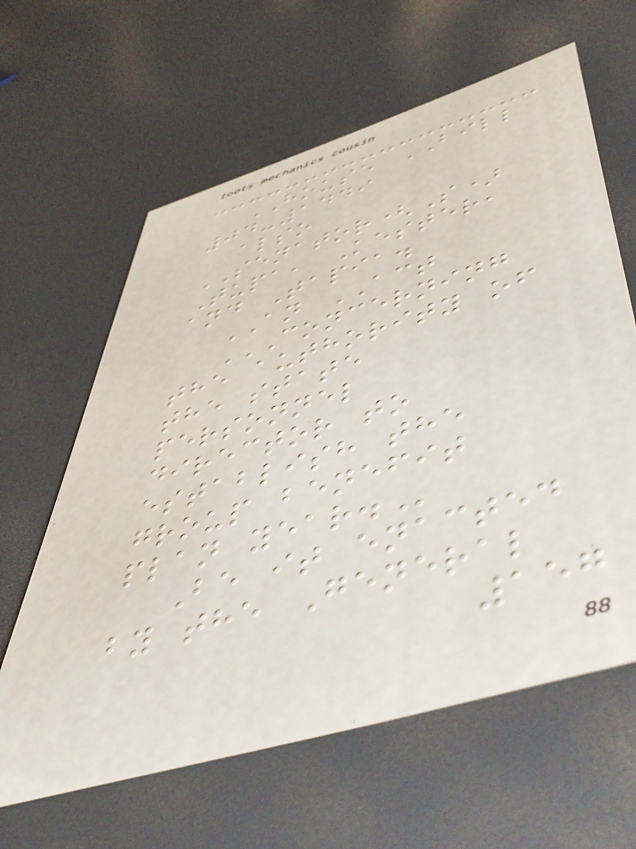HOUSE BILL
04-1449
also
SENATOR(S)
Tupa, Kester,
and Tapia.
AN ACT
CONCERNING
THE AUTHORITY OF
THE STATE
PERSONNEL
DIRECTOR TO
ESTABLISH THE
GROUP BENEFIT
PLAN YEAR.
Be it enacted
by the General
157
